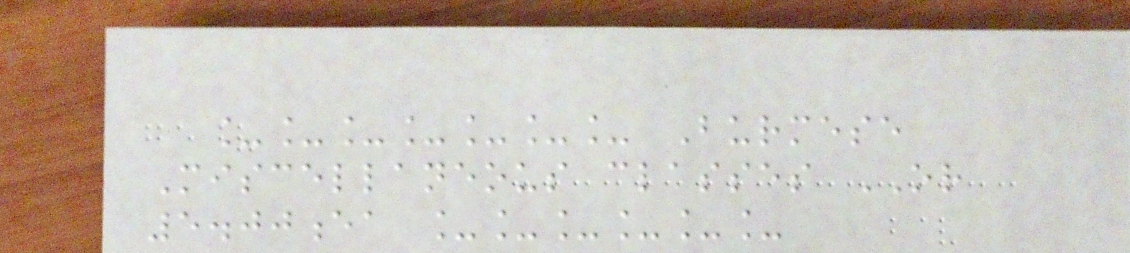_______ Burmese
Miscellaneous classes OR
5.00ea ______
